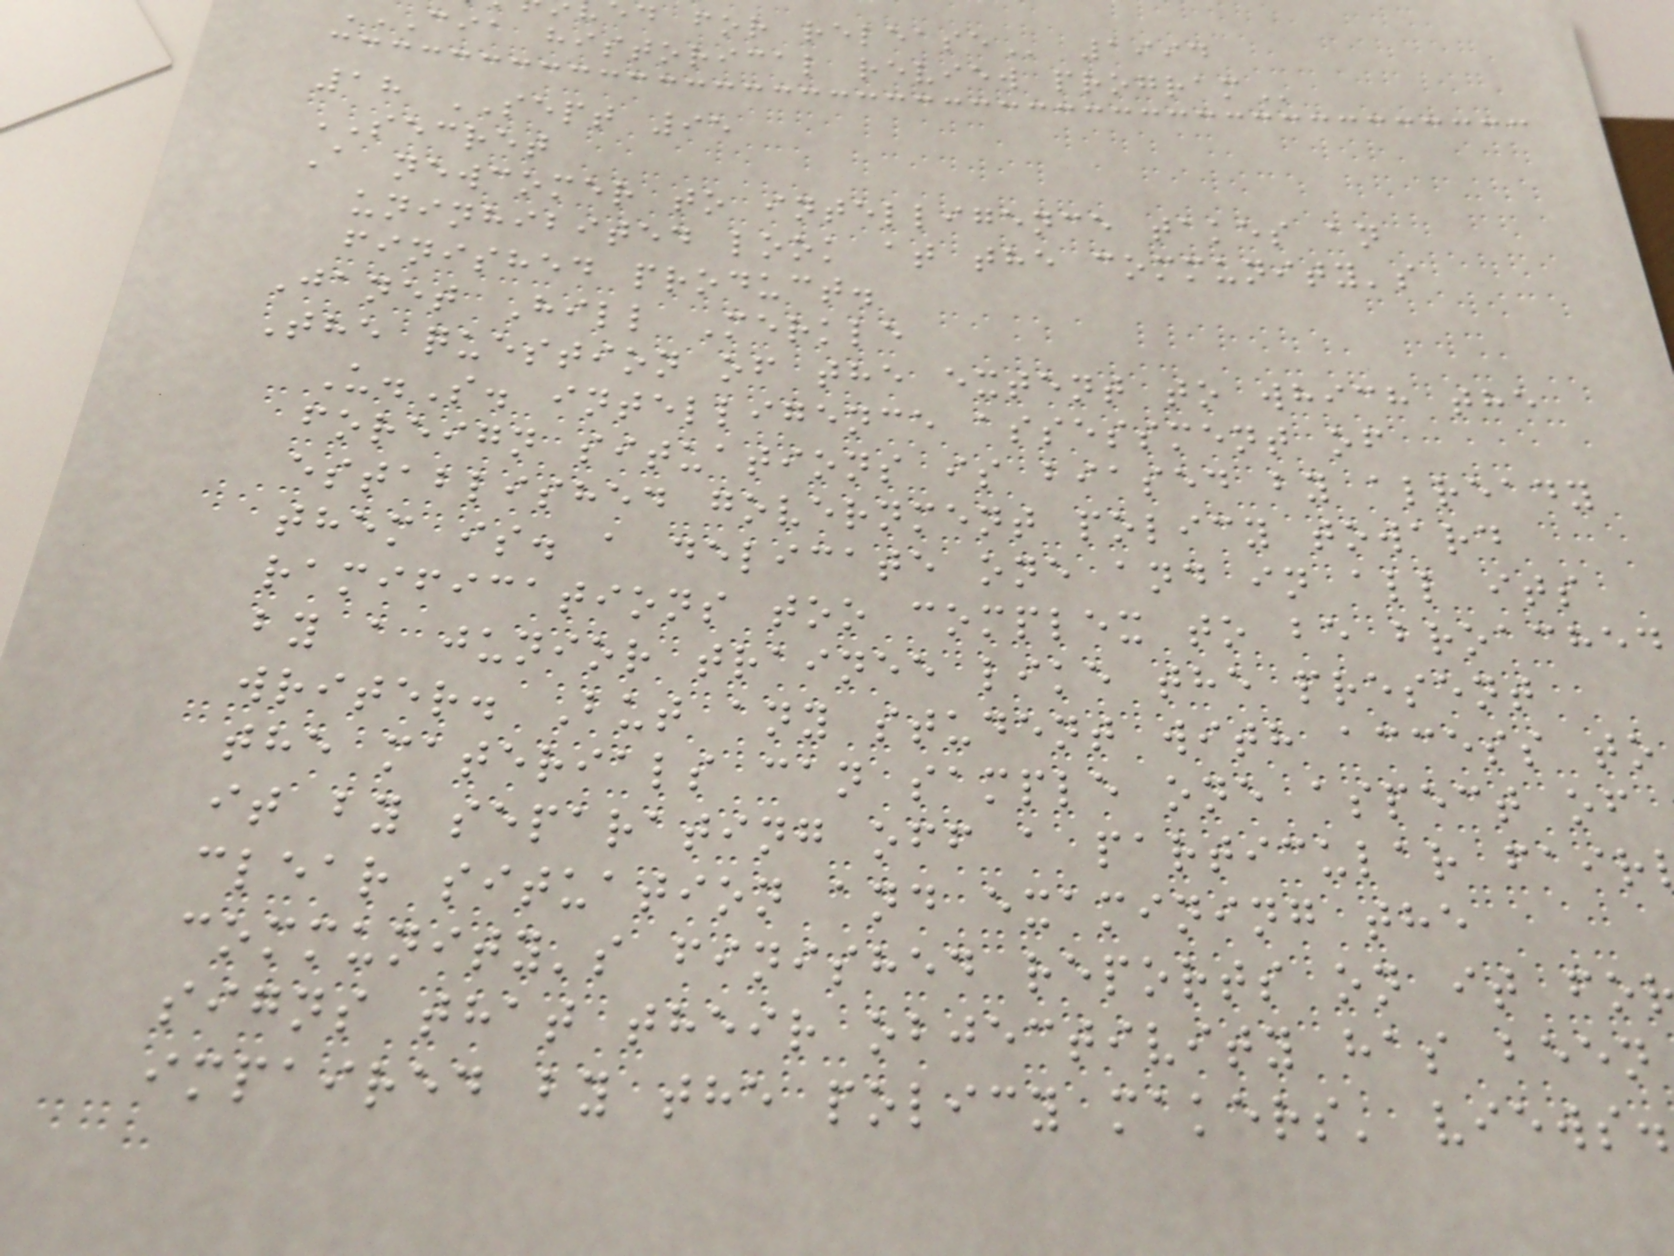cia historical review
18 SEPT 95
SECRET
A newcomer to intelligence takes an
uninhibited look at the community's
finished product.
Janet Hill Merkle
The question of the extent to which the
U.S. intelligence assessment of
foreign situations is biased by already
established government policy toward
them is. a delicate one and in all its
ramifications too complex to be broached
by a junior trainee like the present
writer. But any student with access to
the materials can sample one aspect of
it by separating off a particular fair
clear situation and examining the
community's finished reports on it fo
signs that their objectivity has been
impaired by the policy makers' views.
